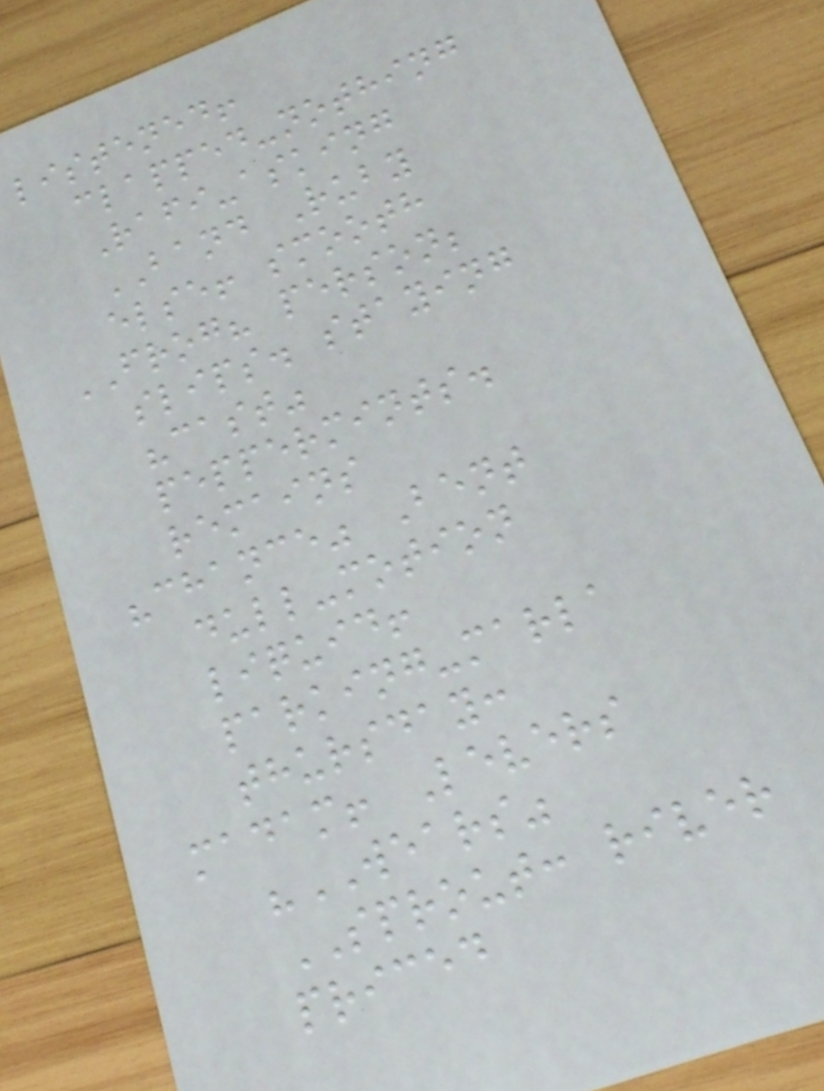listened!
clapped-nothing
Rafi-asking
BAND Ruby
else! smooth
FROG? person;
slips. staying
"cast"
peppermints.
remains
"chance" Bent
dull-motion
liquid!
parking-marla
thursday:
madam! Levers
"WEARS"
SPROUT: river
priced
